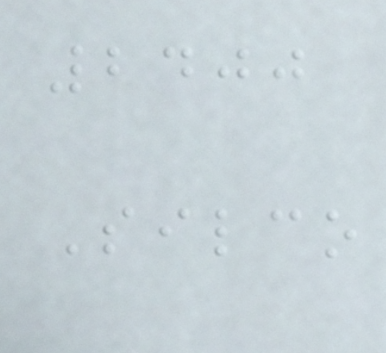2400
Silco
